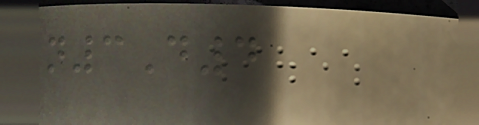n3D4
